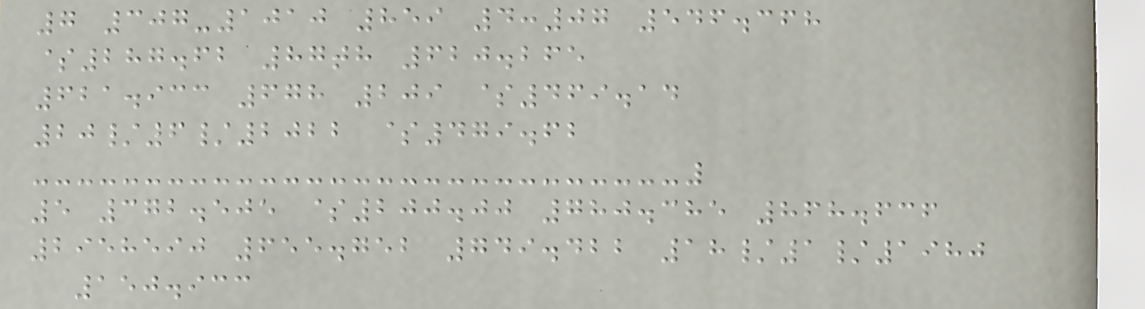7 307-1010 859 4:07 546.368
$287.62 87th 620.265
621.933 678 209 $469.14
20/6/2022 $479.62
5 372.505 $200.00 780.385 868.636
2958590 655.752 749.422 18/1/1980
150.933
